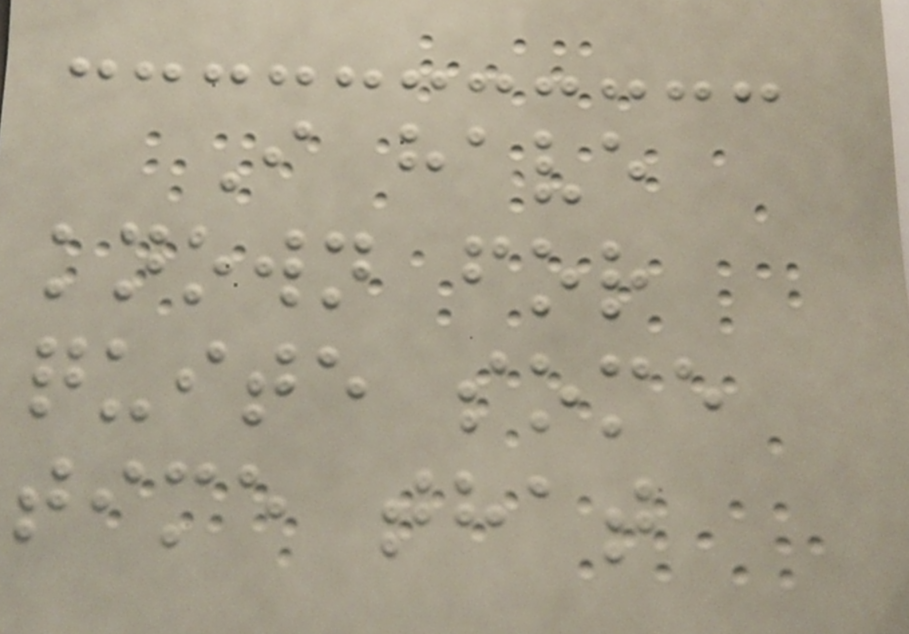I have
known for
quite some
time that
